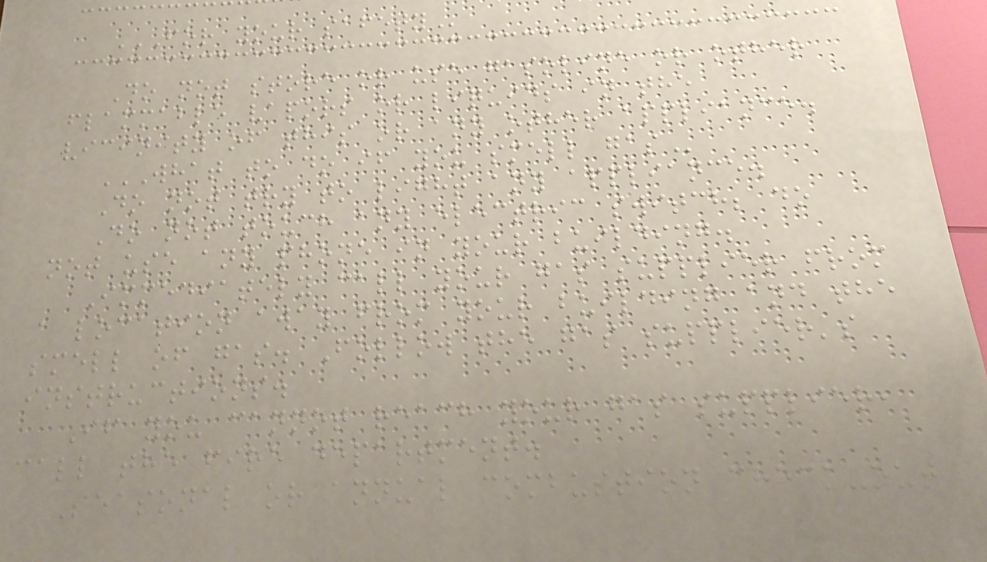FOR YOUR SAFETY
Do not store or use gasoline or other
flammable vapors or liquids in the
vicinity of this or any other appliance.
WHAT TO DO IF YOU SMELL GAS
Do not try to light any appliance.
Do not touch any electric switch; do
not use any phone in your building.
Immediately call your gas supplier from
a location away from your building and the
smell of gas. Follow the gas supplier's
instructions.
If you cannot reach your gas supplier,
call the fire department.
Seasonal or annual combustion check-out
